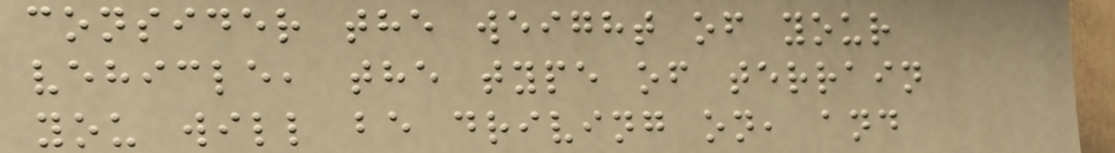consider the weight of your
vehicle, the type of terrain
you will be driving on, and
